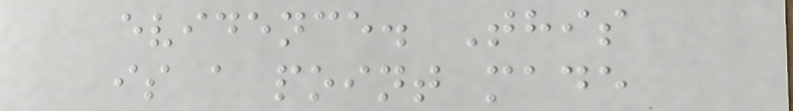evidence. This
is a point made
